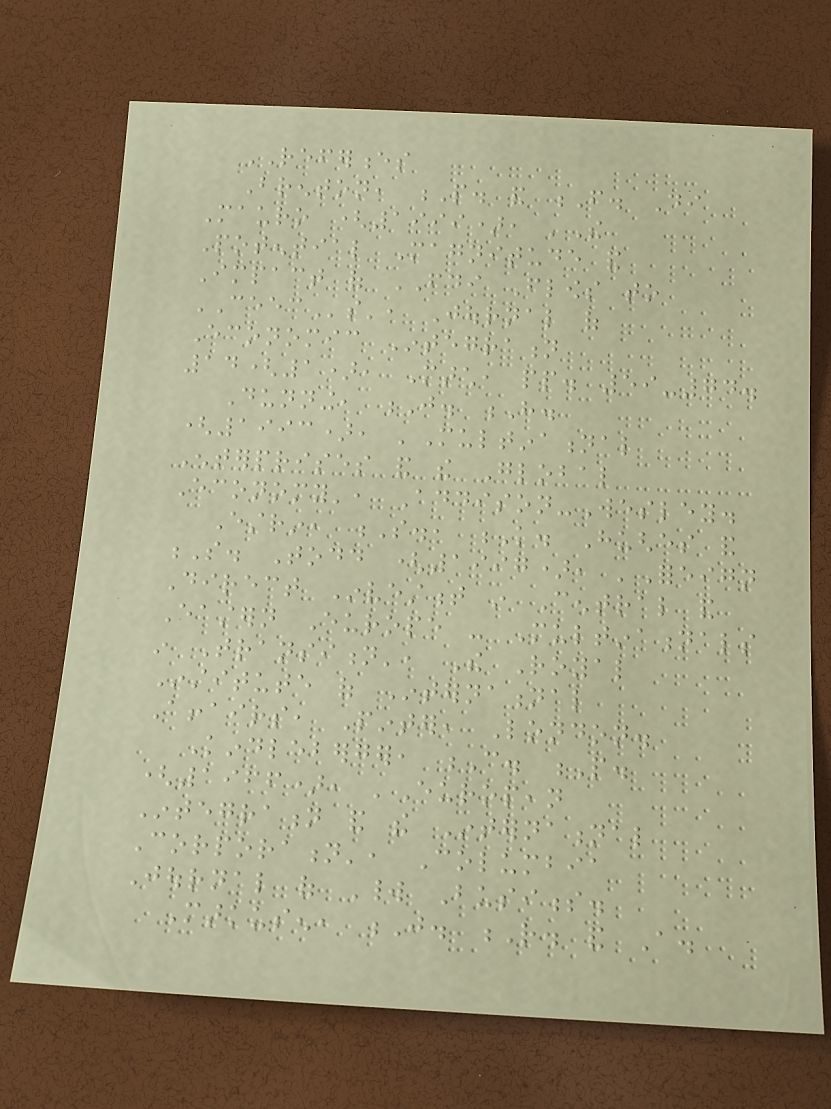REFERENCES
Brenton, P. and F. Di
Mauro (1999), 'The
Potential Magnitude and
Impact of FDI Flows to
CEECs', Journal of
Economic Integration
14(1), March, pp. 59-74.
Dunning, J. H.
(1993), 'Multinational
Enterprises and the Global
Economy', Addison-Wesley.
Estrin, S., K. Hughes and
S. Todd (1997), 'Foreign
Direct Investment in Central and
Eastern Europe - Multinationals
in Transition', The Royal
Institute of International
Affairs, Pinter, London.
Kindleberger, C. P.
(1966), 'European
Integration and the International
Corporation', Columbia
Journal of World Business.
Markusen, J. R. and A.
